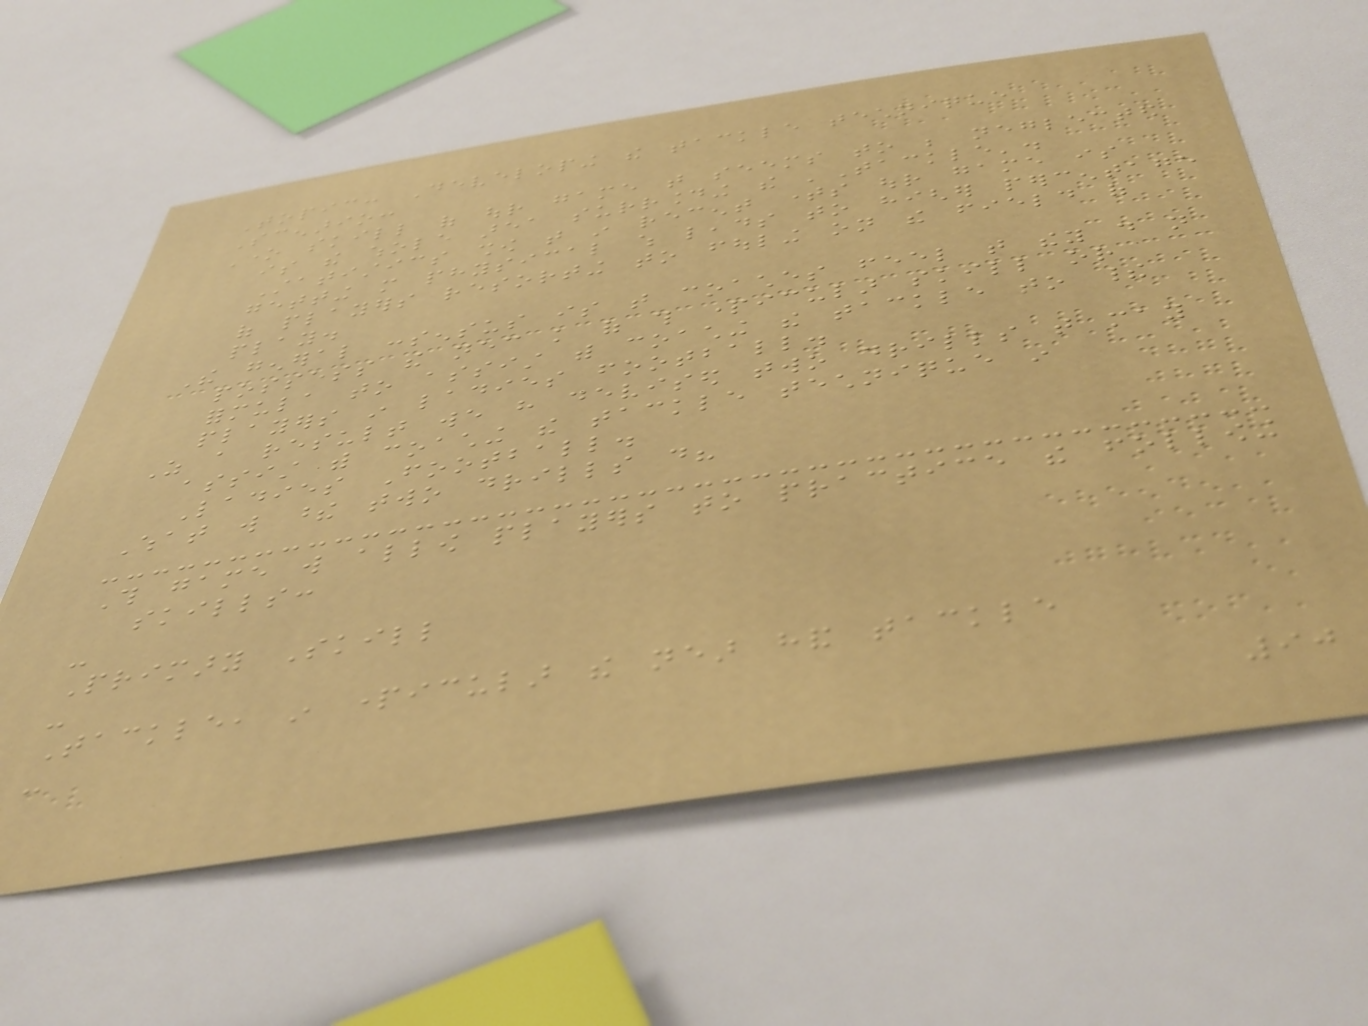Topic: Developing the tackle technique
Scenario:
One skill of our game that seems to be neglected
is the whole area surrounding the 'Tackle'.
Statistics show that in recent times our game is
getting more physical which leads to higher percentage
of players resorting to fouling on the field of
play.
The general consensus is that coaches feel that they do not
possess the necessary knowledge of this particular skill or
formula to assist with coaching the tackle to their
players in ladies football.
As a result we have devised two drills that may
assist with coaching the tackle technique in
Ladies Football.
What will these two drills do?
This game will allow players to practice the following
skills:
-
Primary Skill
-
Tackle, in particular the near hand tackle
-
90
